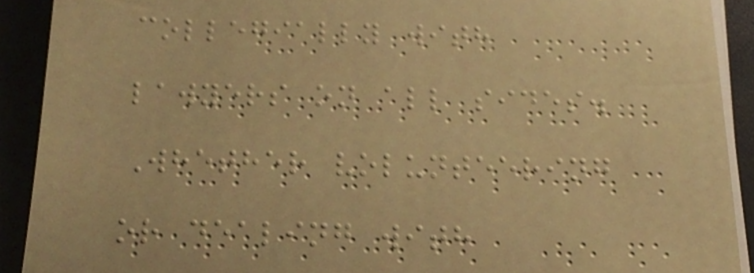collegially with
lawyers on all sides.
Whether volunteering
or dealing with
